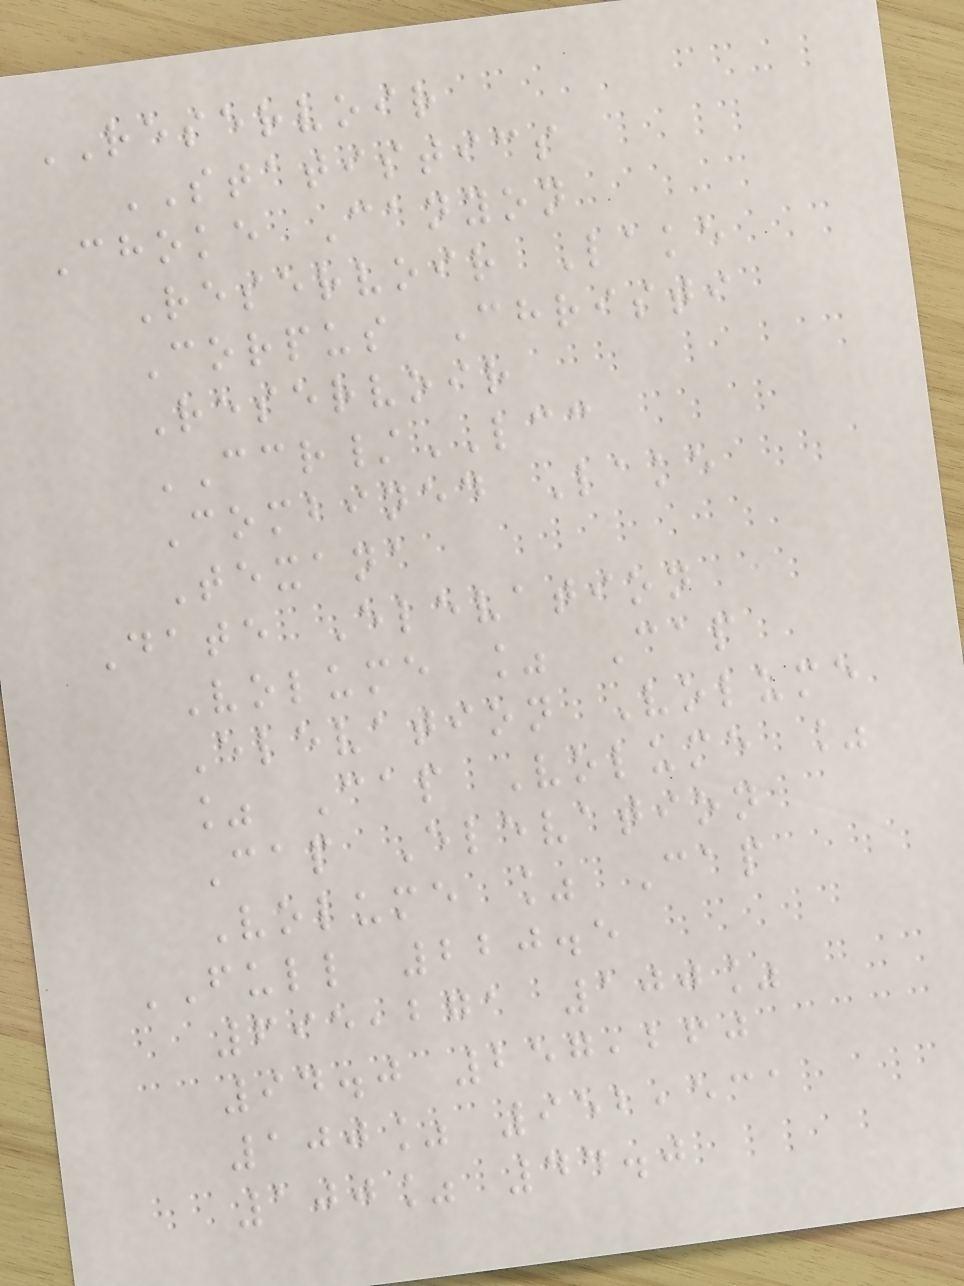RESERVOIR
STATISTICS
Choke Canyon
Reservoir Lake
Corpus Christi
Reservoir
CCR/LCC
Combined Lake
Texana
Date Elevation
Volume % Cap
Elevation Volume
% Cap Volume %
Cap Elevation
Volume % Cap
FULL 220.5
695,271 100%
94.0 257,260
100% 952,531
100% 44.0
